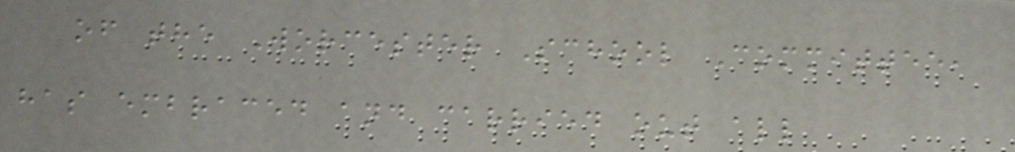of the Worcester School Committee,
has embraced and carried out all
